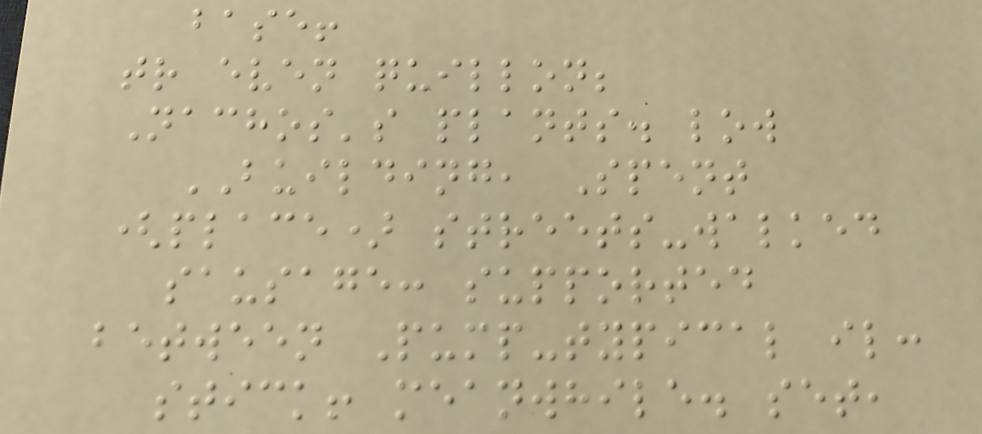base!
tr even quillon;
Nachos's plants. low
BUILDING, Spent
(place) streets-walked
sausage: supported
between Pump-typical il:
stick! meanwhile. set,
